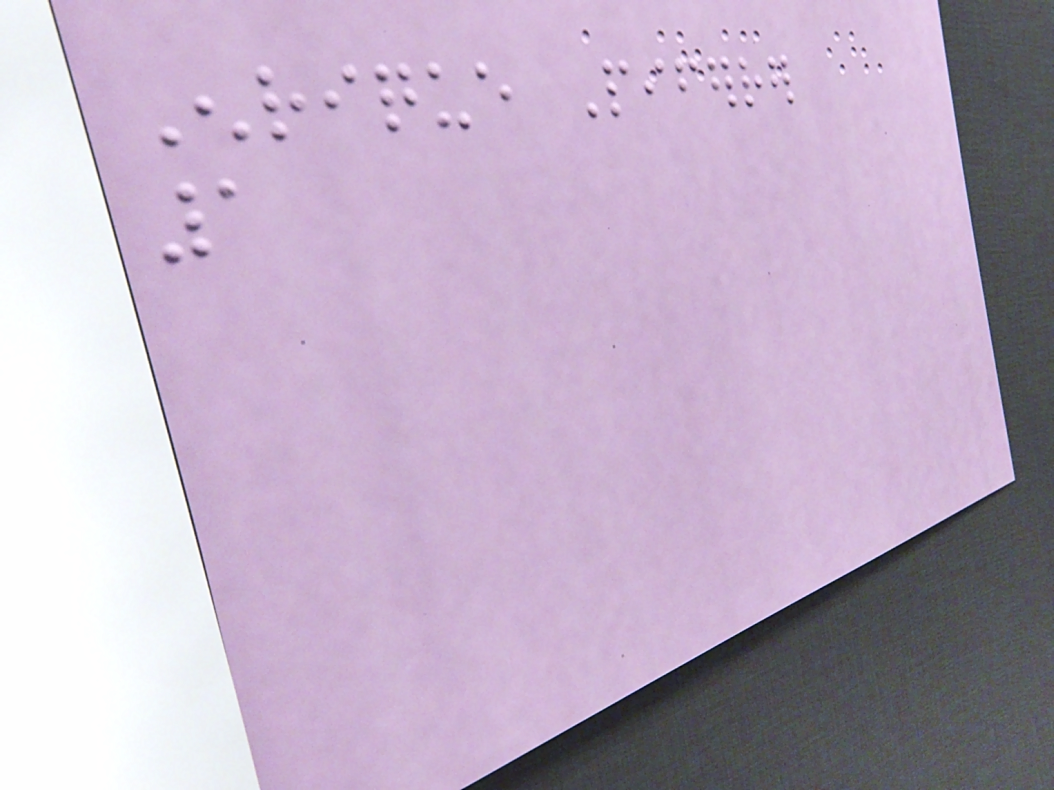Enrique Piferrer
1
